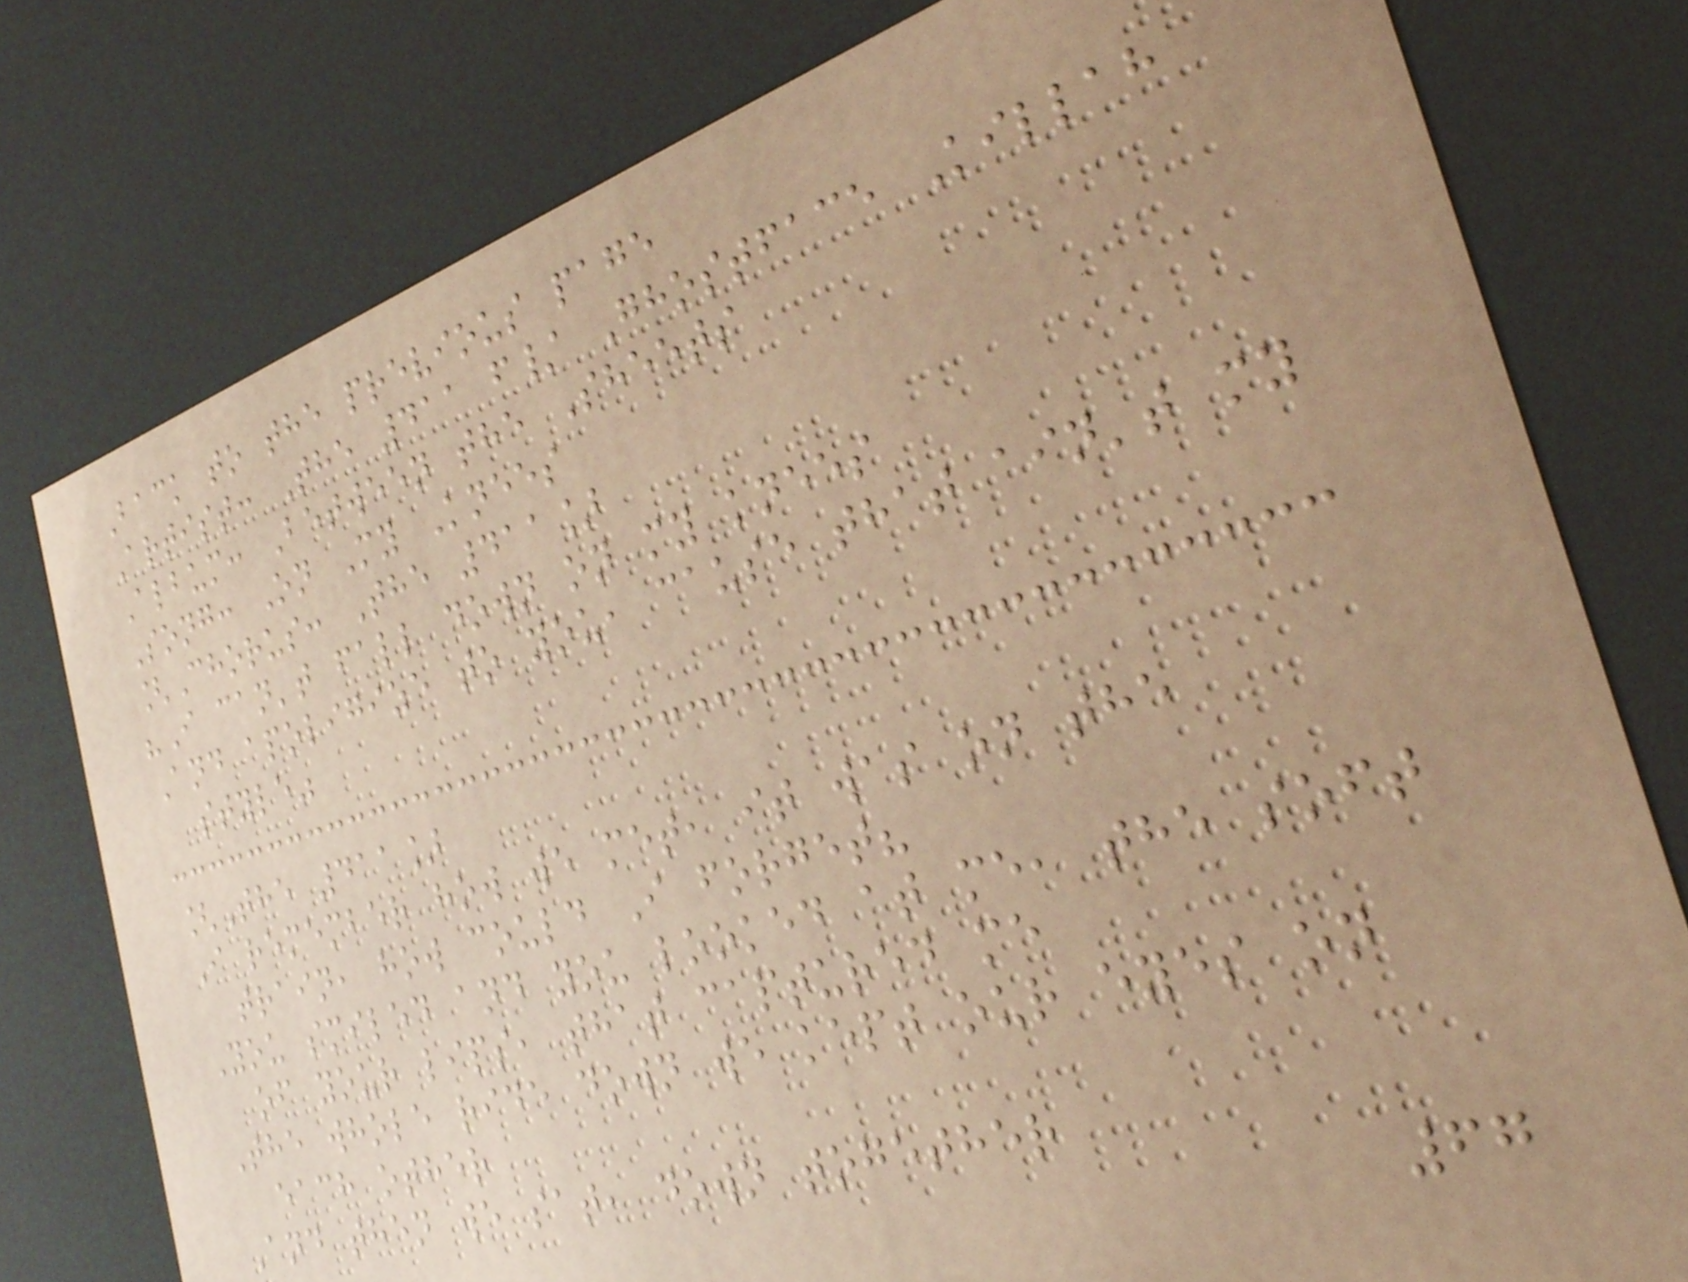Back to the previous page
Artist: The 411 f/ Ghostface Killah
Album: Between the Sheets
Song: On My Knees
[Chorus: The 411]
"I can't fall down on my knees
And apoligize to you, cause that ain't my
style"
[The 411]
I remember how we met, it was on the
train, how could I forget?
You smiled and you looked at me, the soft
of your lips, that captured me
The whole ride down we kept our eyes on
each other
And then we sat, down together
67
